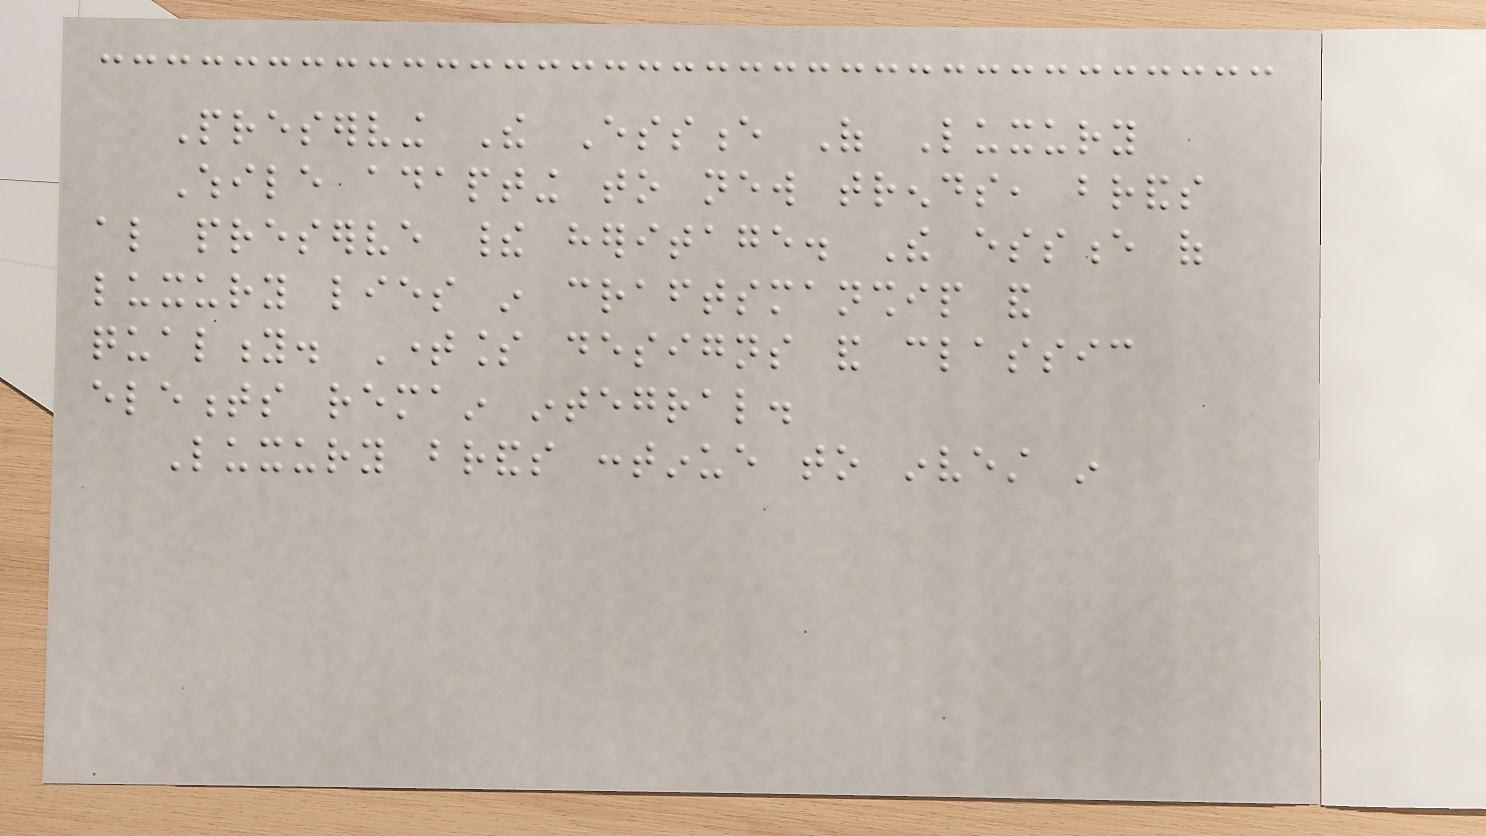Preserving The Essence Of Luxury
While adapting to new trends, brands
also preserve their heritage. The essence of
luxury lies in craftsmanship and
quality. Timeless designs and classic
elements remain integral.
Luxury brands continue to invest in
